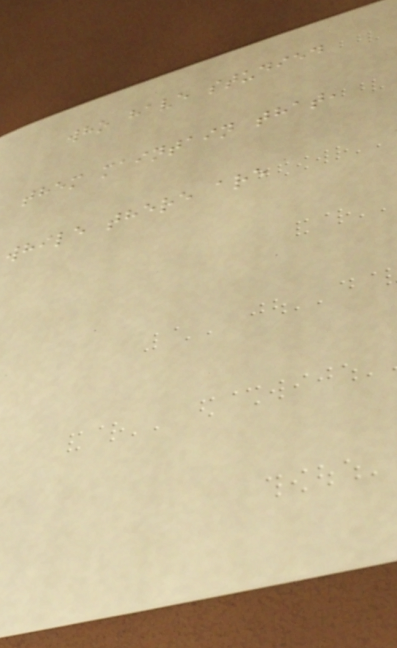who have studied
them maintain that,
while there are
